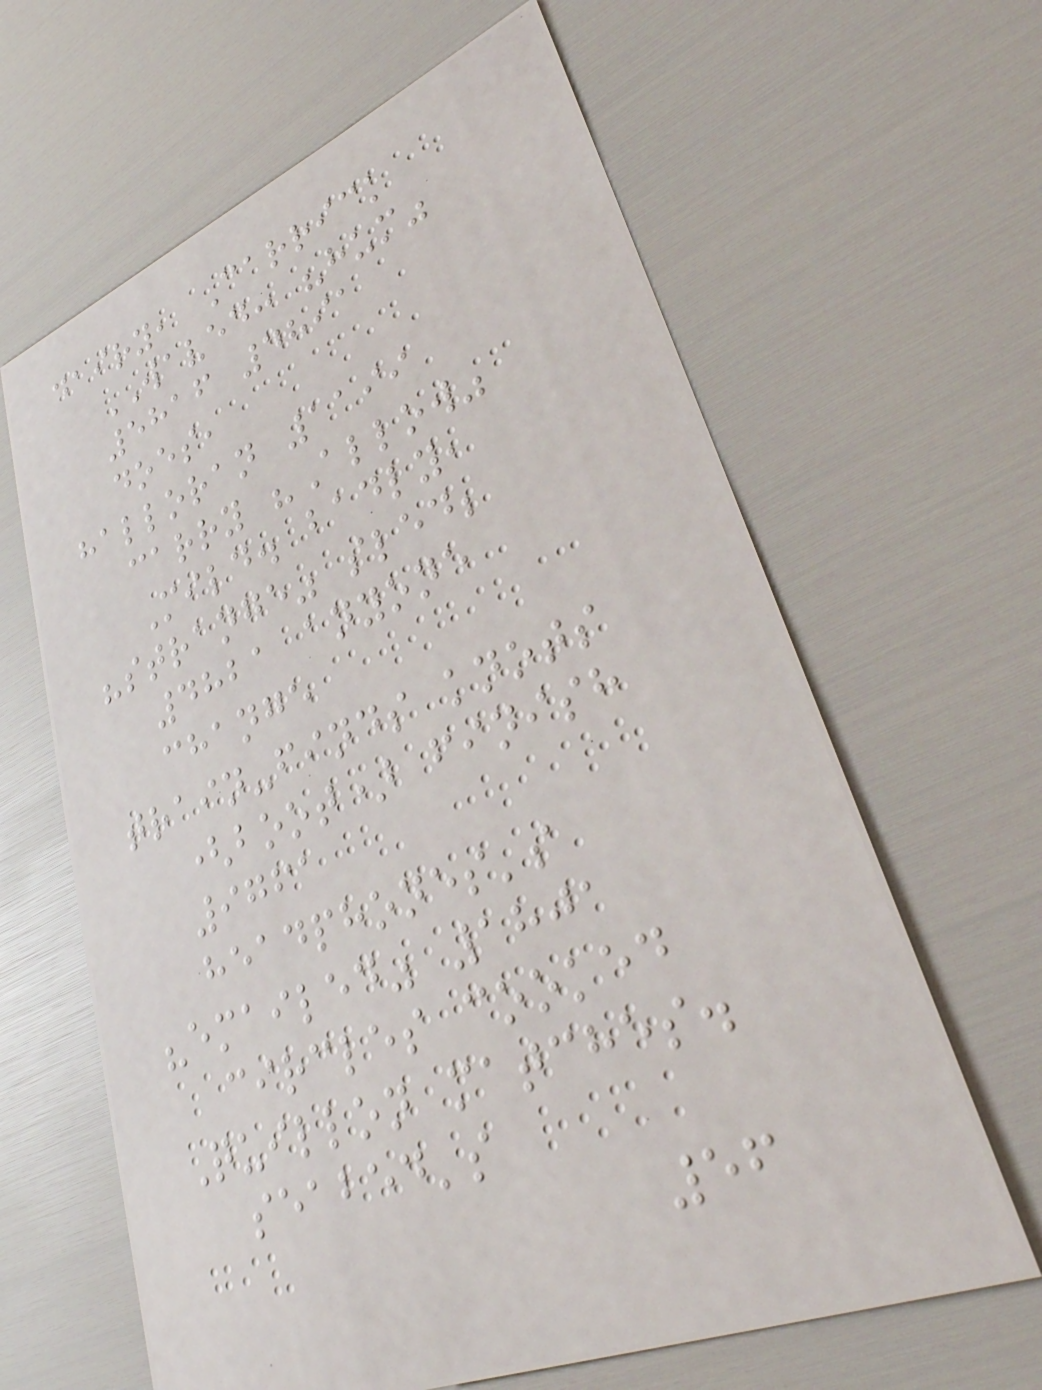dairy, Carrick
WAVED: "hum"
5816 4891
does,
halloran 1199
carry "Allow"
Mild. badly,
"strange" sled;
4821 anyone
change
train-finds knots
(boot) finish
9761
headphones's
"emailed" 1801
circles cooked
Quillon matches.
seabed's
56
